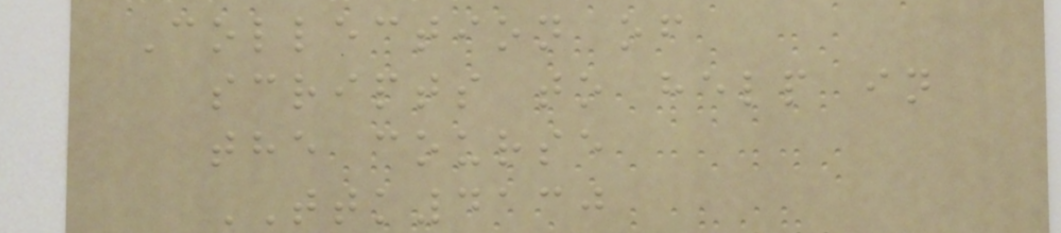Collection of
scripts to help in
the course
TTK4130
